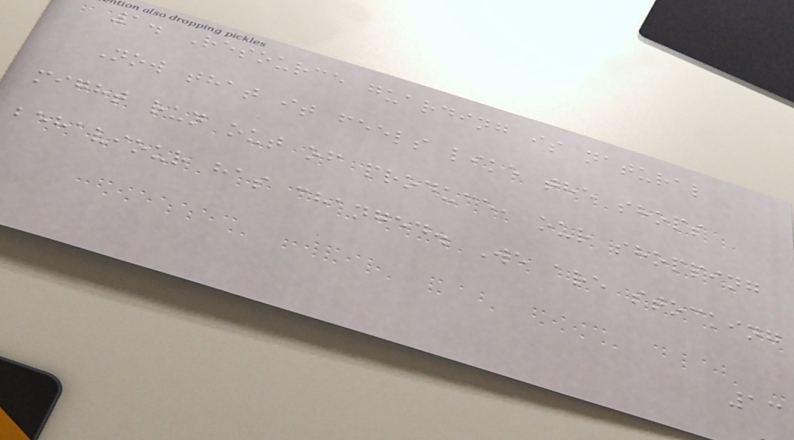1. Resource guarding is natural
Now that it feels like the shops
might run out of produce, our shopping
behaviour has changed. We are stocking
13
